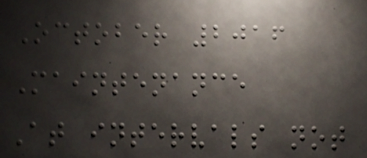October 2016
Maintenance
At intervals not
